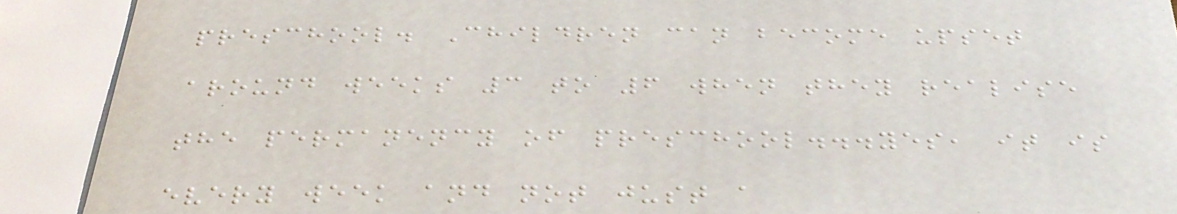preschool. Children can become upset
around weeks 3 to 6 when they realise
the permanency of preschool...yes, it is
every week and not just a
